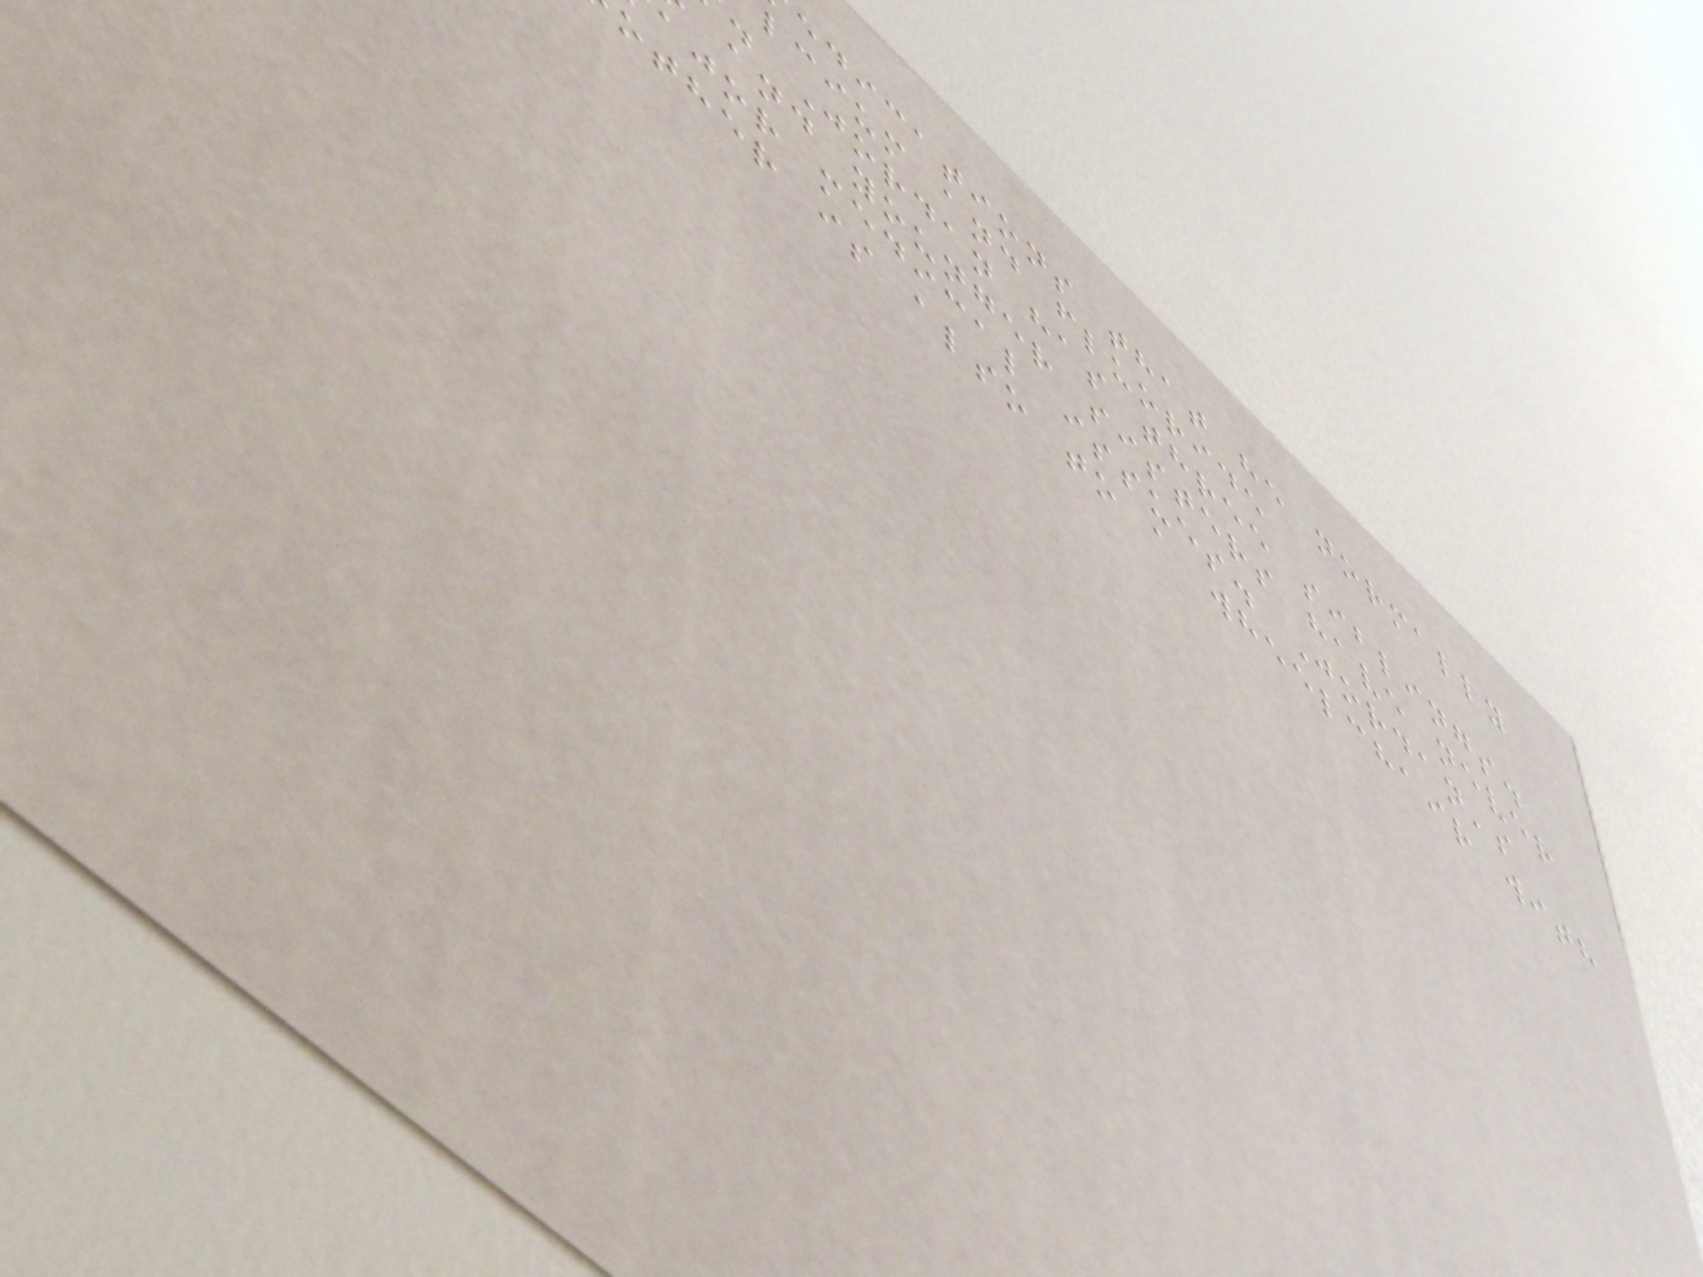edications that he normally
lcium and fluoride
. Jordan has three siblings.
and younger sisters have never
ajor medical issues. Jordan's
other is also to a wheelchair with
